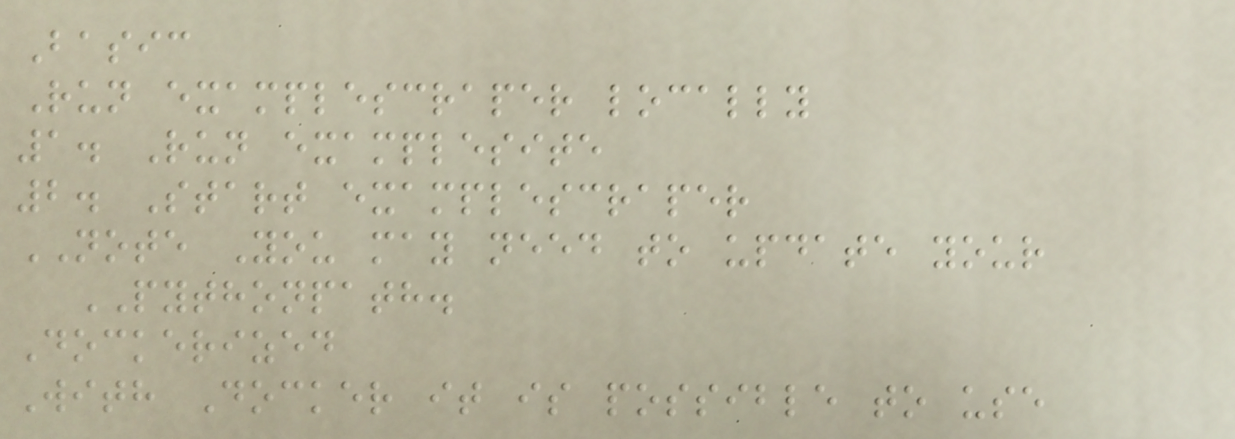Basic
Run examplescraper locally
1. Run examplesite
2. Start examplescraper
NOTE You may need to update your
PYTHONPATH.
Dockerized
With Docker it is possible to use
